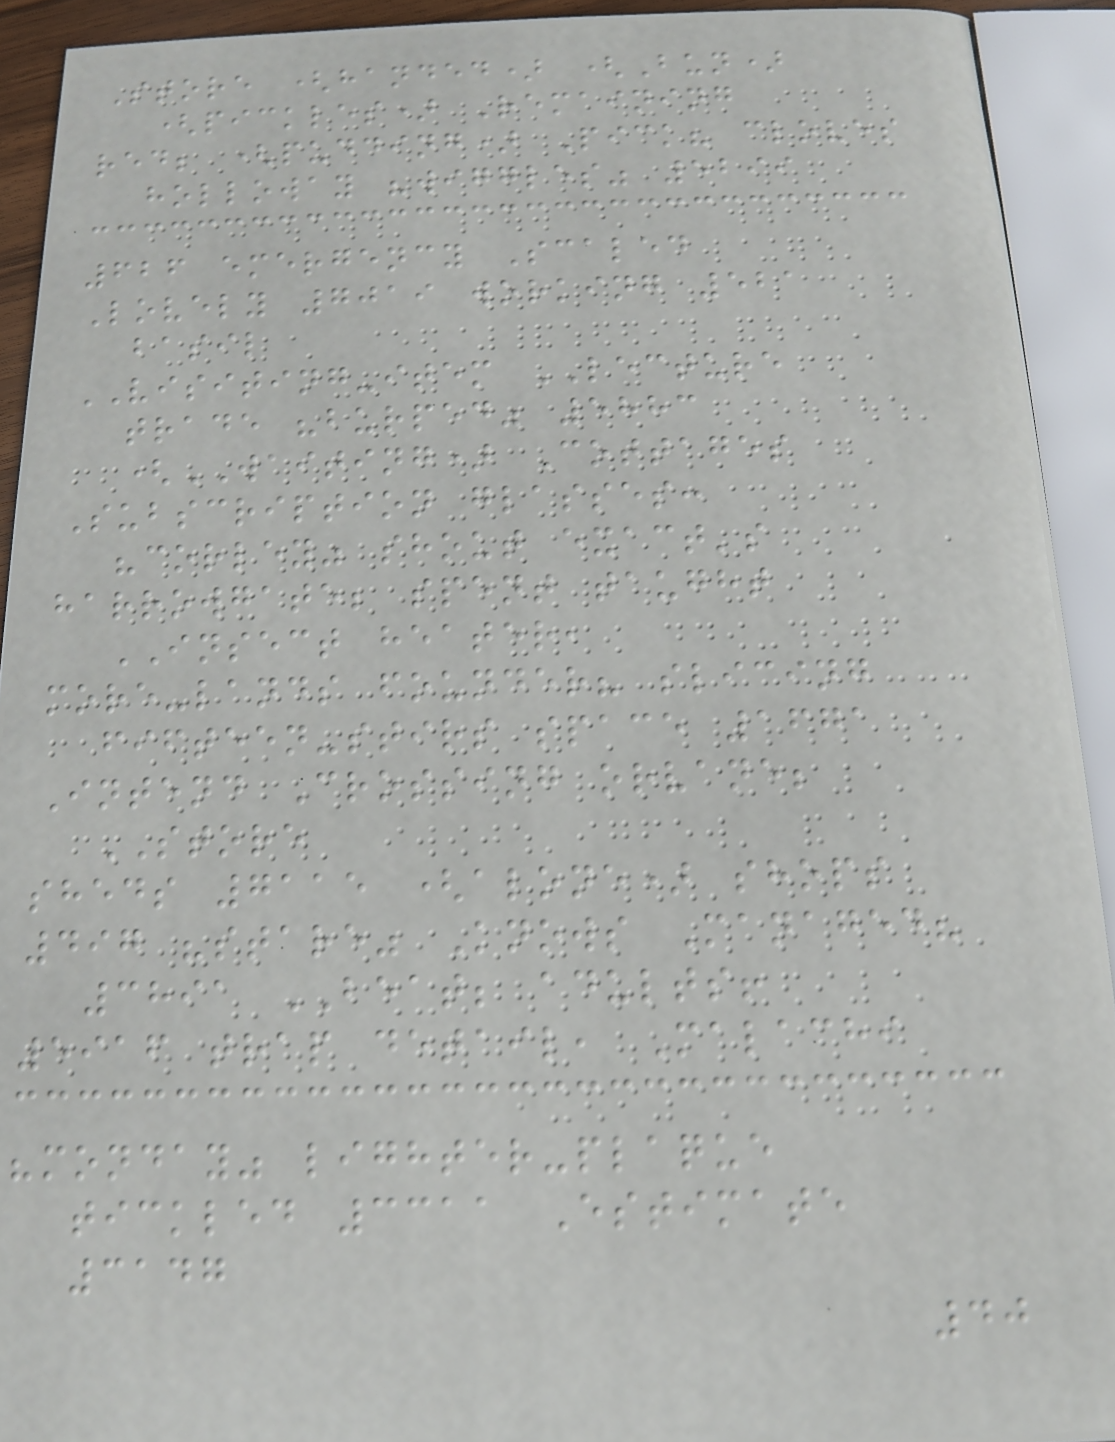Store (handed) (Bun)
(pickles) Remaining
red; (pudding) Pick? cloves
holloway "wiggles" 5299
626 emergency Scaled
Lovely 7019 working 521
basil
VISITING-item LECTURE
trade "burped" 5883
(WAITING) Cottages
Subscription glasses:
"corley" shout exact's
harrowgate; spent taught
INSECT heater,
more-lands founder? slicing
fifteen-stirs space 1671
Intend Crossing orvane;
STORE
sheds 7115 (alone) shops
497 "stare" Knows Managed?
3891 BEAT; adults!
5916 trap detail, Malachi
"monday" lighter-plaque
tickled 3311 Estimate
3147
40
